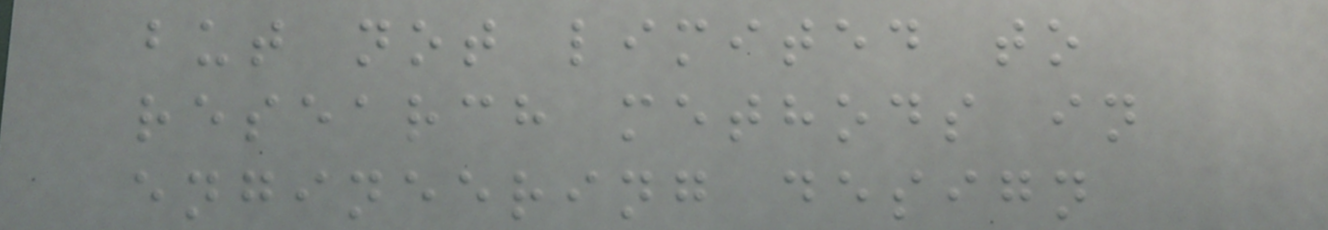but not limited to
research methods in
engineering design
